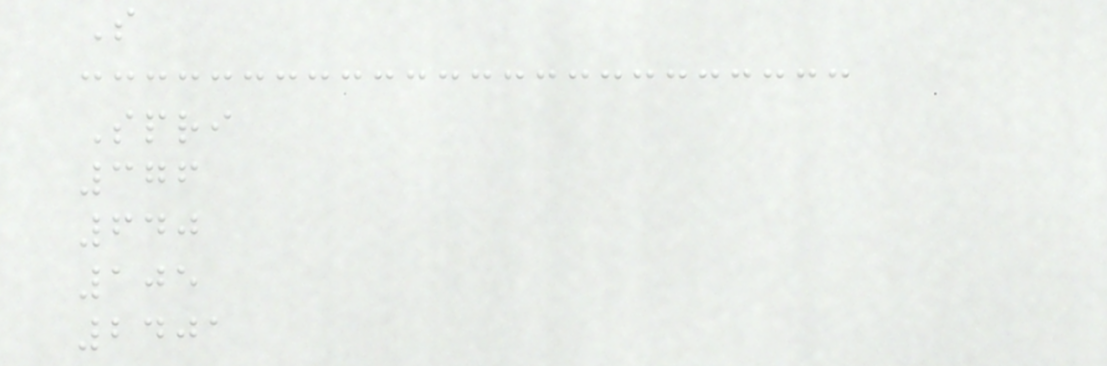S
Spri
376
640
105
2401
